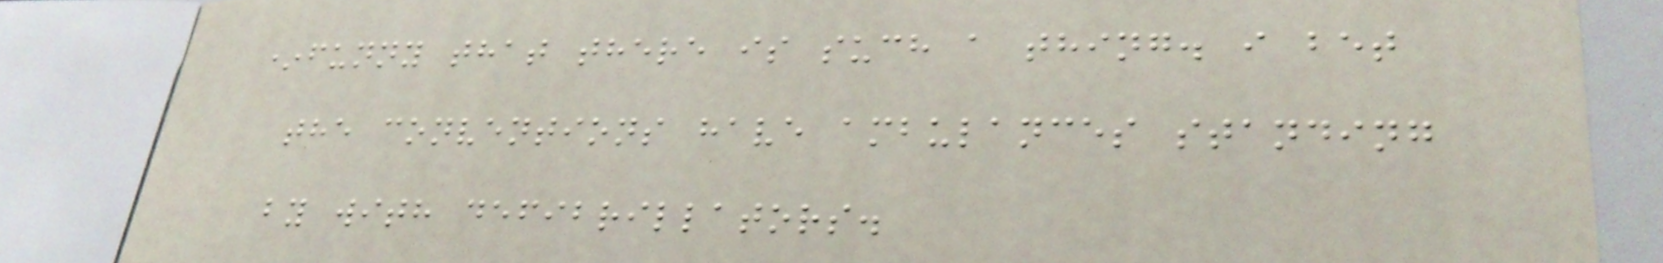*funny that there is such a thing. i bet
the conventions have ambulances standing
by with defibrillators.
